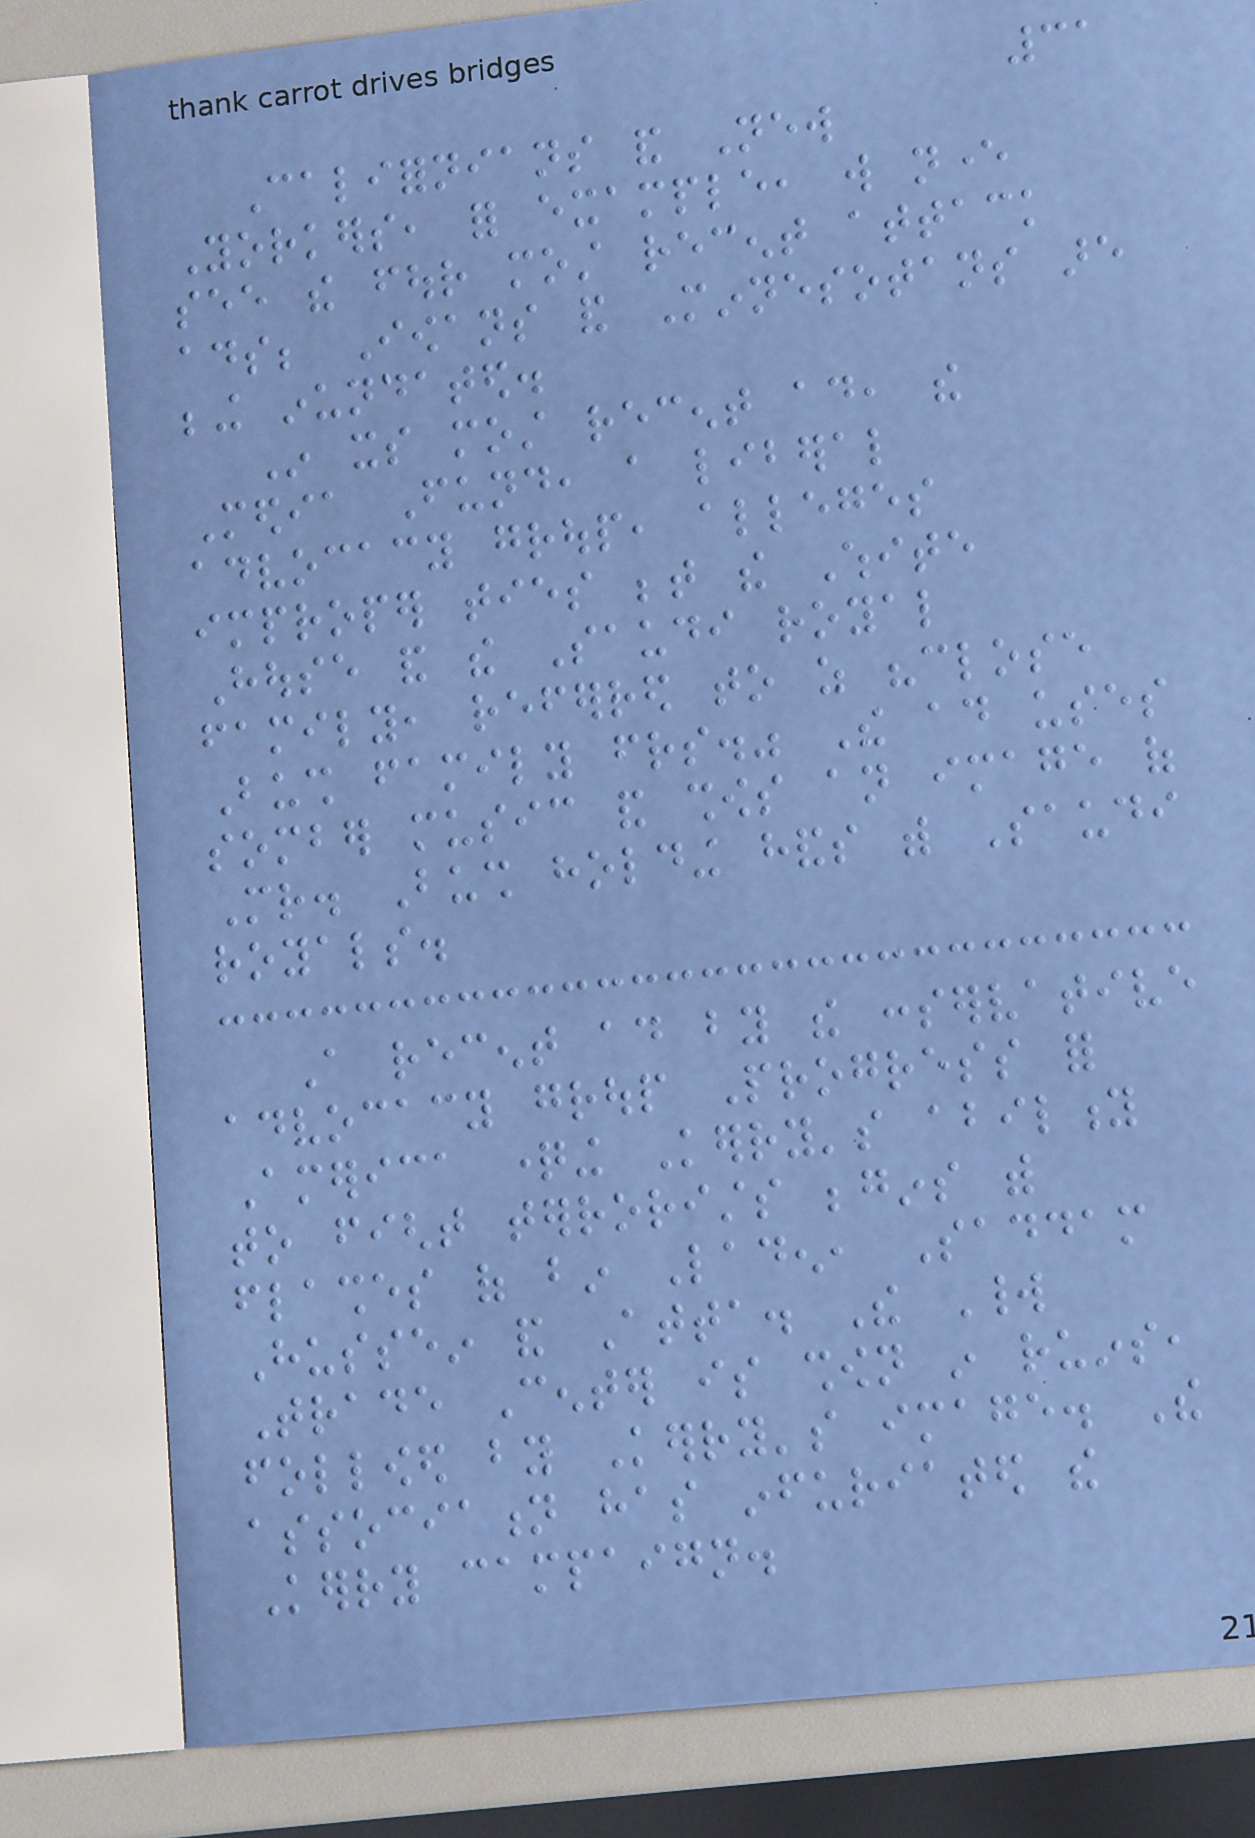31
Californians and New
Yorkers, for example, will never
see the four most recent attack
ads; Iowans and Minnesotans are
being inundated.
In its most recent ad, the
Media Fund, a liberal
advocacy group, alleges
improper ties between the White
House and the Saudi royal
family, referred to as "close
Bush family friends." The ad uses
somber music and shows an image of
Mr. Bush holding hands with Saudi
royals.
A recent ad by the conservative
advocacy group Progress for
America questioning Kerry's ability
to fight terrorists begins with
flashes of bin Laden, Saddam
Hussein and Atta. The World
Trade Center is shown in ruins,
followed by Kerry's image. The
association has infuriated the
Kerry campaign.
